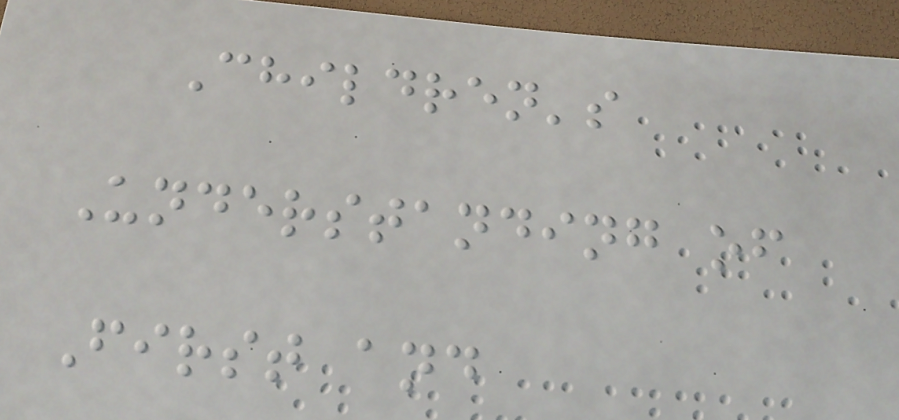Children's
Understanding of
First and
